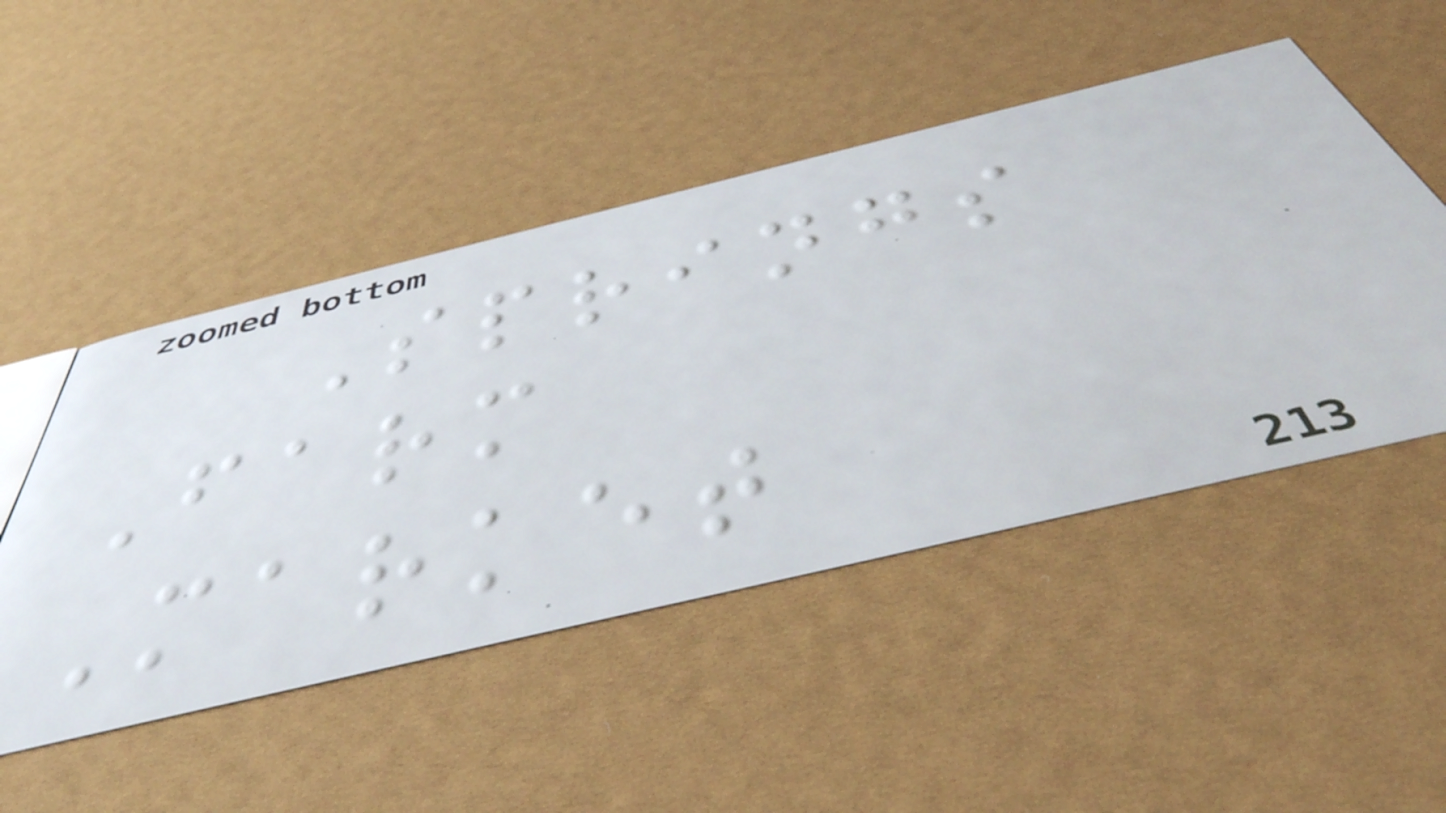Springs
Farm
Market
